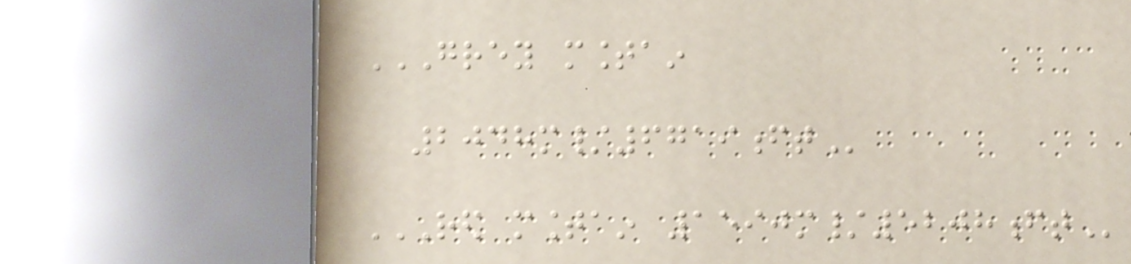GREY MOUNTAIN
2048M/6719FT
RED MOUNTAIN 1590M/5208FT
